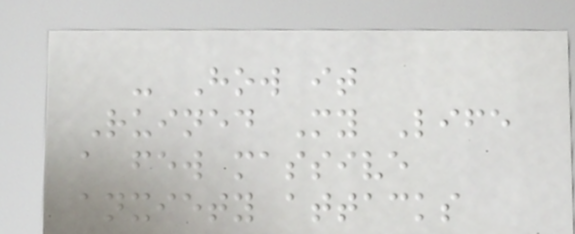- How it
Ruined My Life
a few massive
anxiety attacks
